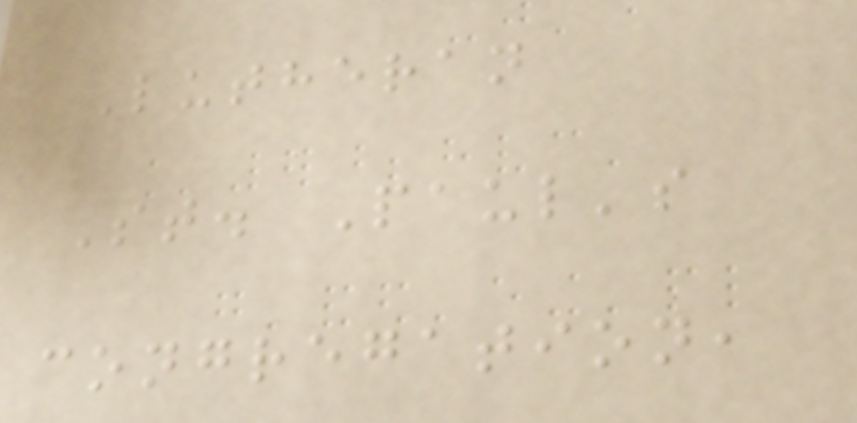Lutheran
St. Paul's
congregation,
